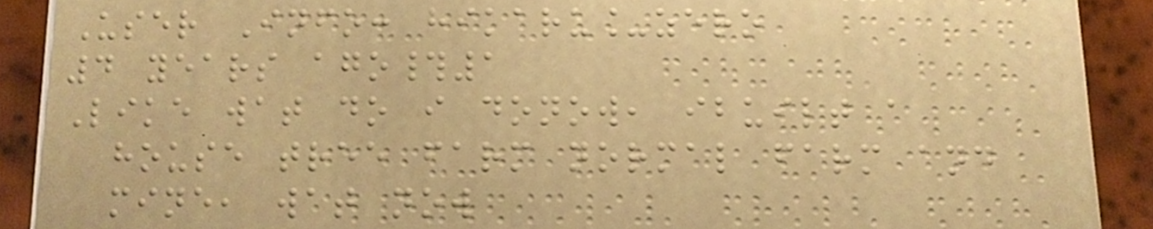User Info: hikaru_zero
4 years ago#1
Like wat do i donow, ibuilt a
house tree farm normal farm and
mine, wat now
